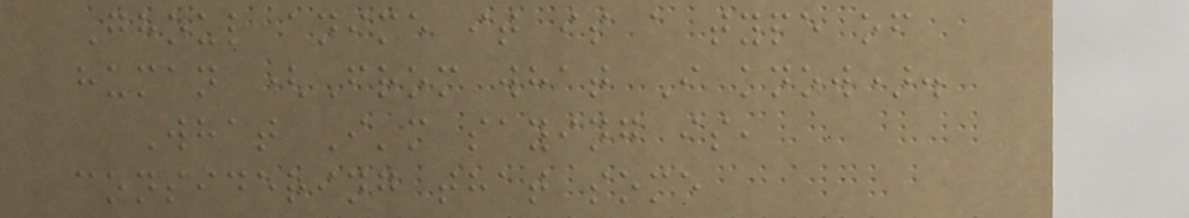Ghoul anime it is a type of
human (From what I know).
What I'm saying is,
considering that some
